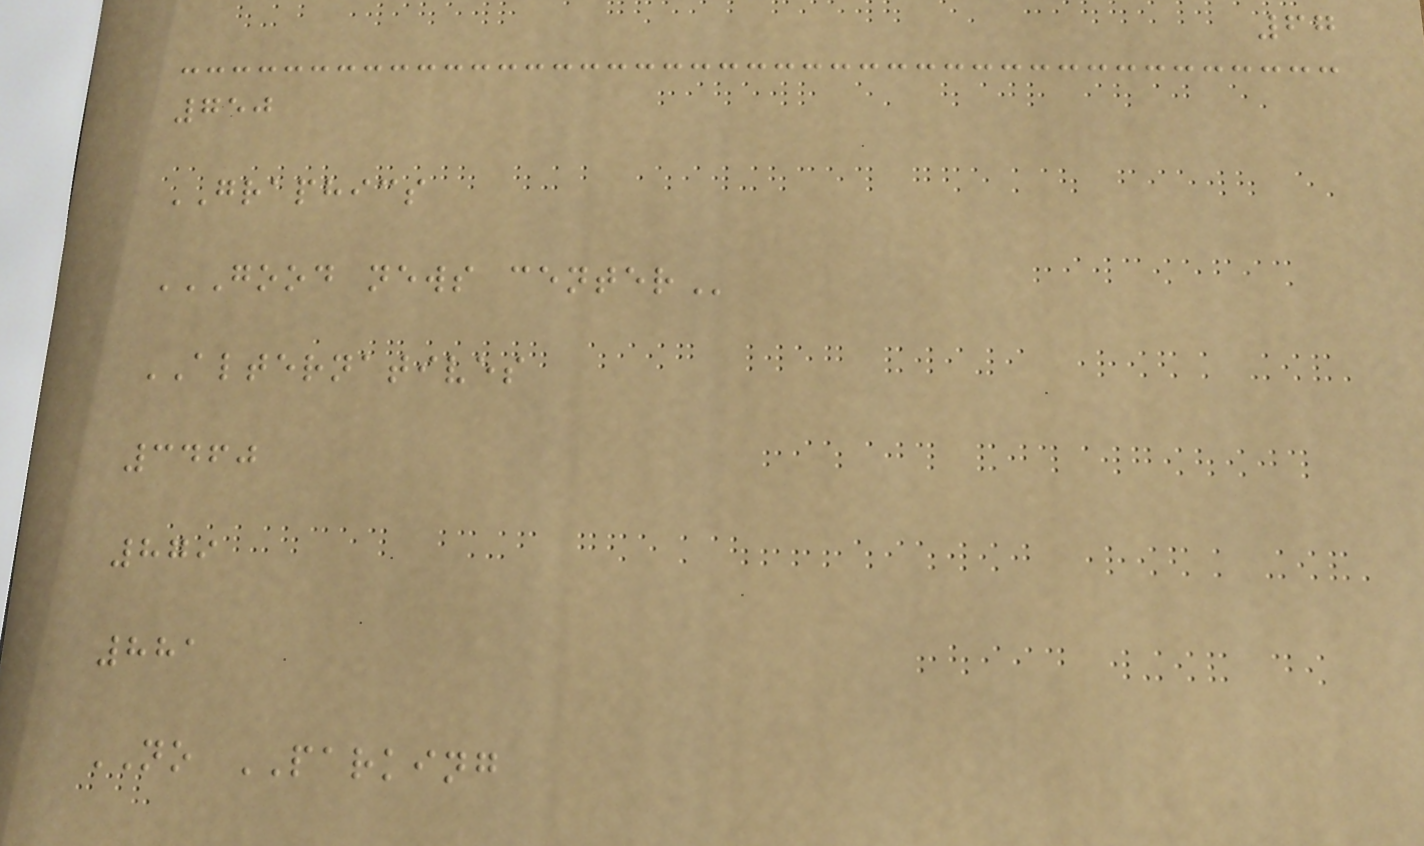67
750
GRAPHICS
GOOD NEWS CENTER
ALTERNATIVES
3460
879
881
NO PARKING
